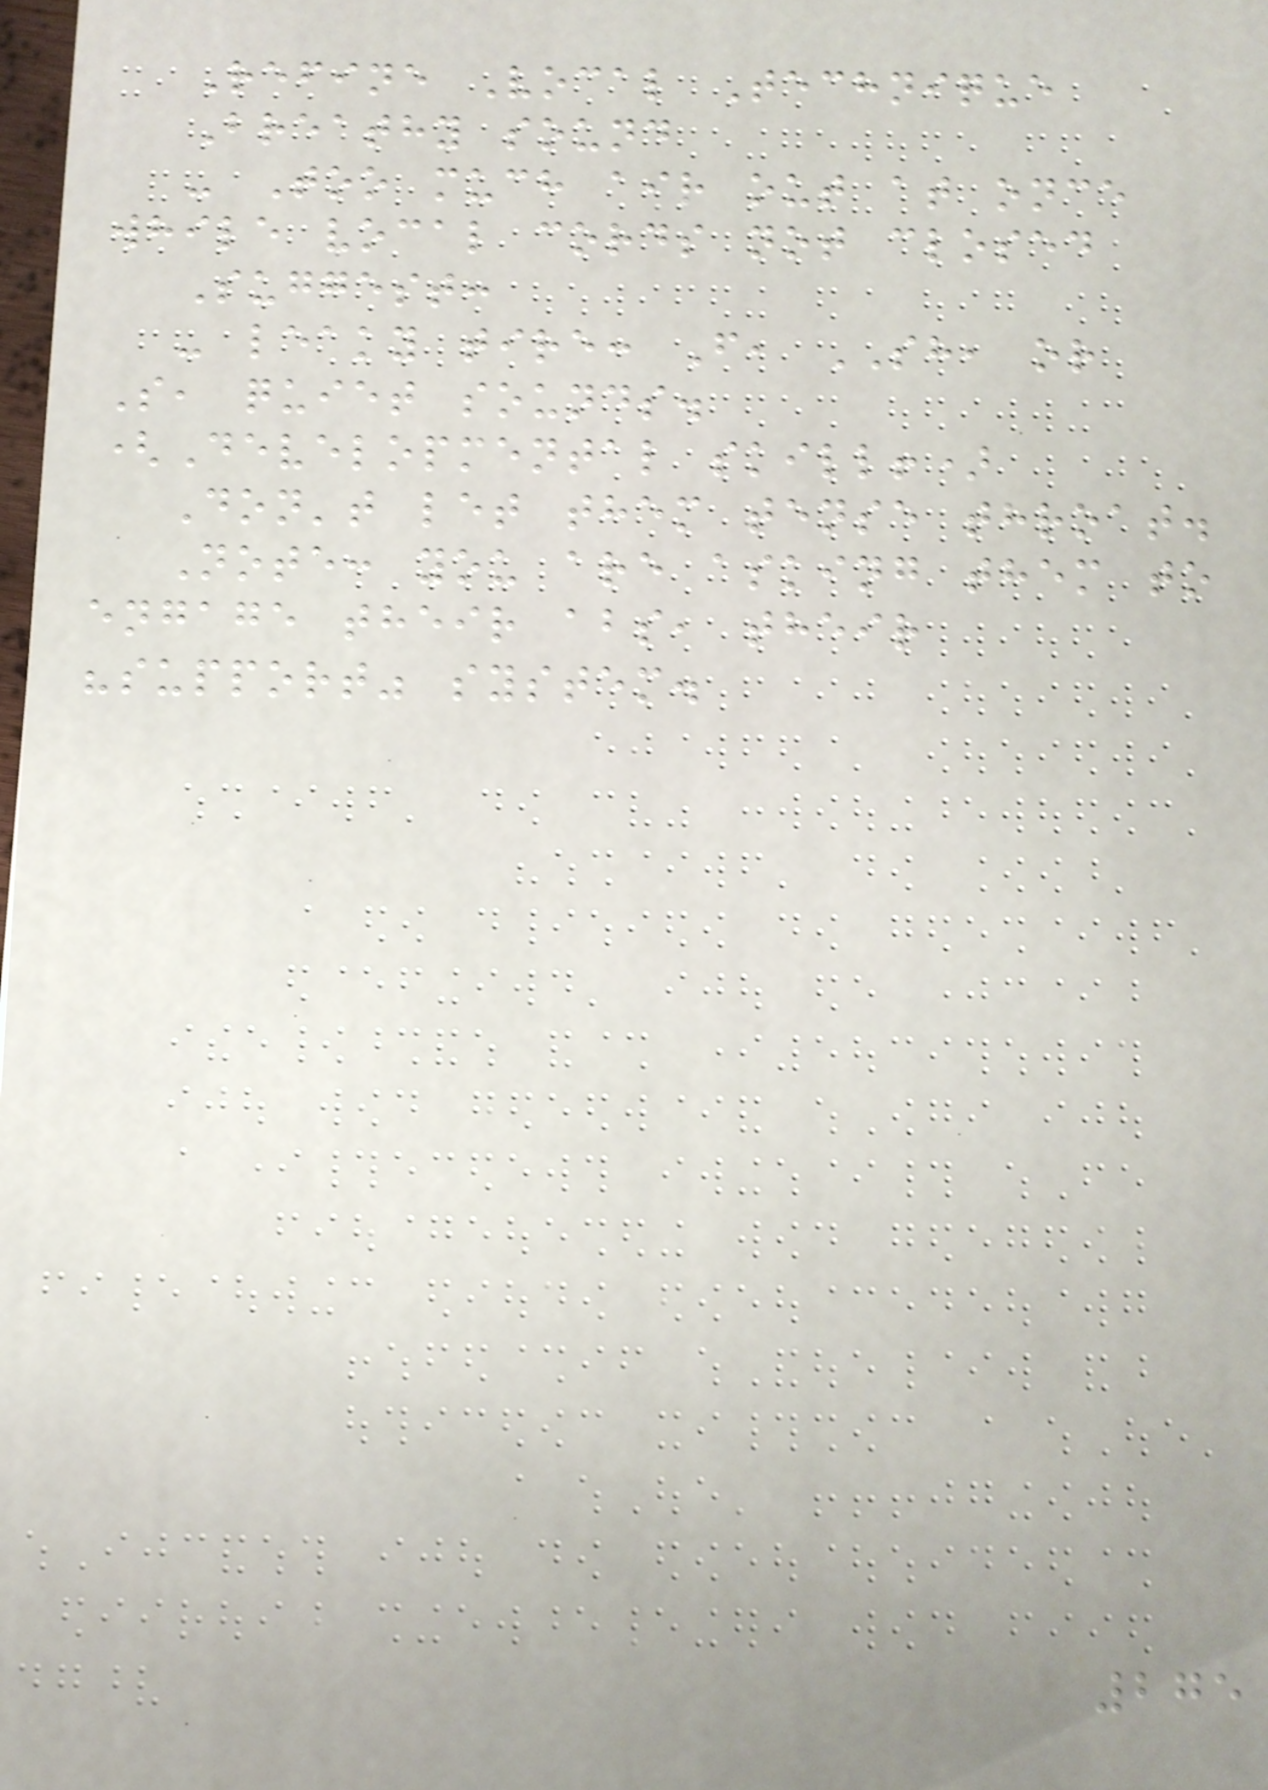Refine Vocal Technique
Breathy sound
- Too much air out at once
while vocal cords not closed
Suggest:
- leaky tire: F, SH, or
S, quiet sounds.
(Developmental skill!)
Don't let them tense throat.
Note: you are asking them to
engage their abs, their
"support" system.
275
